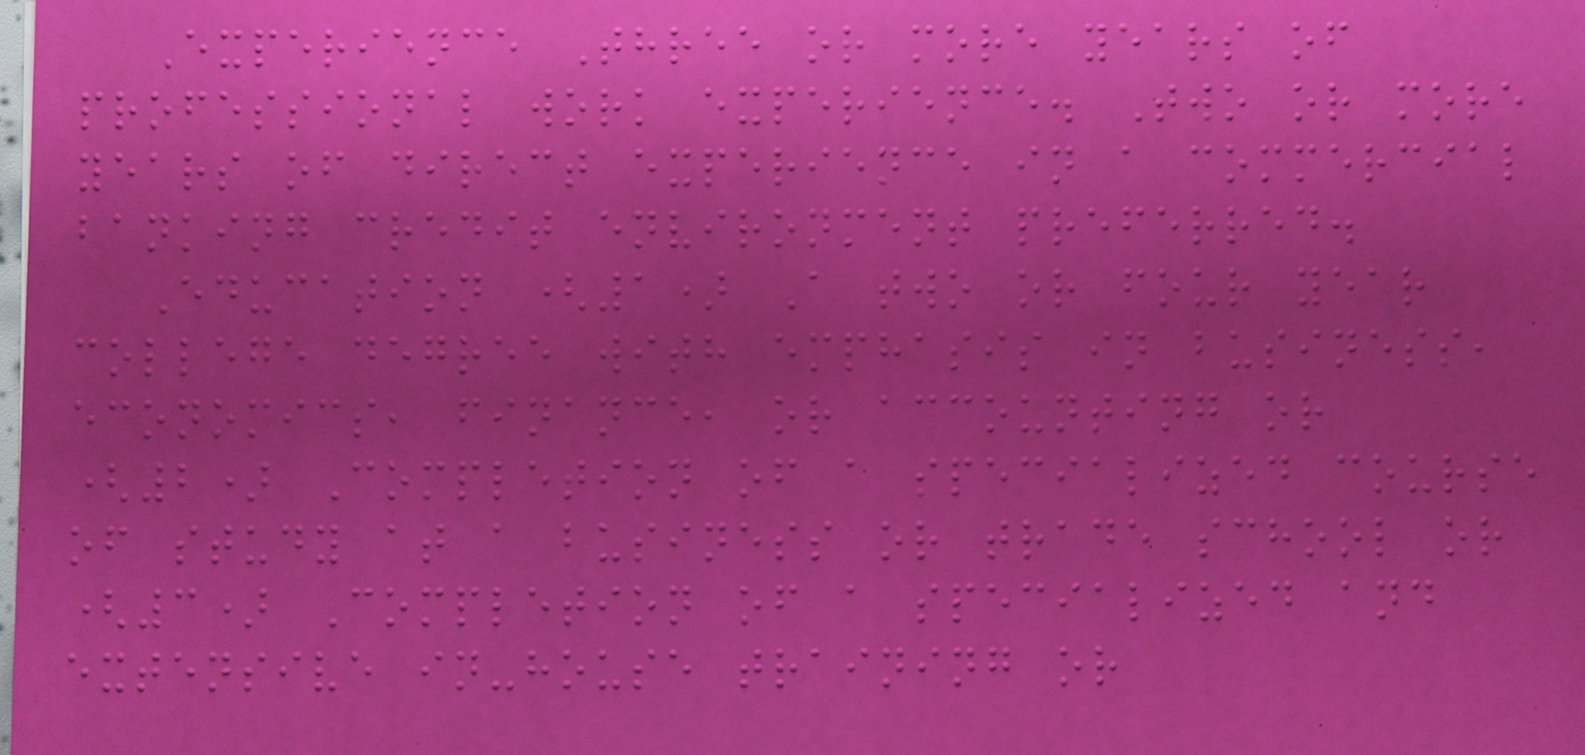Experience Three or more years of
professional work experience. Two or more
years of direct experience in a commercial
banking credit environment preferred.
Education (1) A two or four year
college degree with emphasis in business,
economics, finance, or accounting or
(2) Completion of a specialized course
of study at a business or trade school or
(3) Completion of a specialized and
extensive in-house training or
